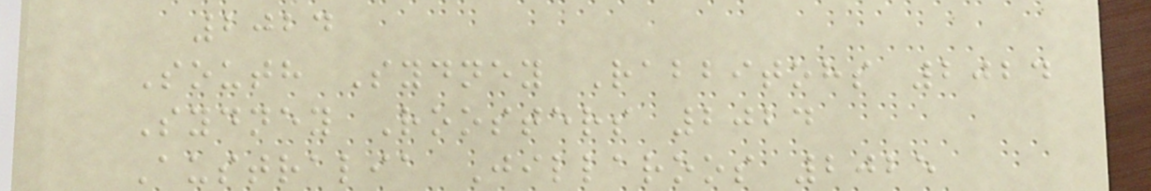2024
South Sydney Rabbitohs 2024
Sydney Roosters 2024
Australia Jillaroos 2025
